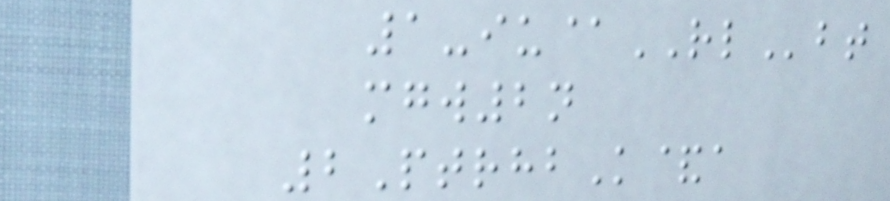1-iu@RLbt
mgw2n
2PtrhbK&a
